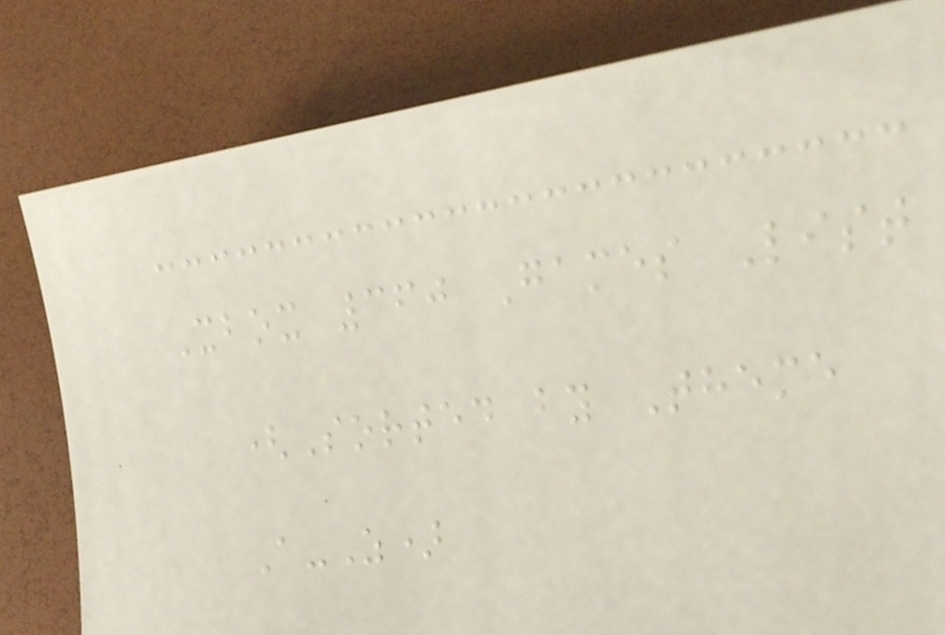Xbox 360 Games List
(Sorted by Theme
A-Z)
